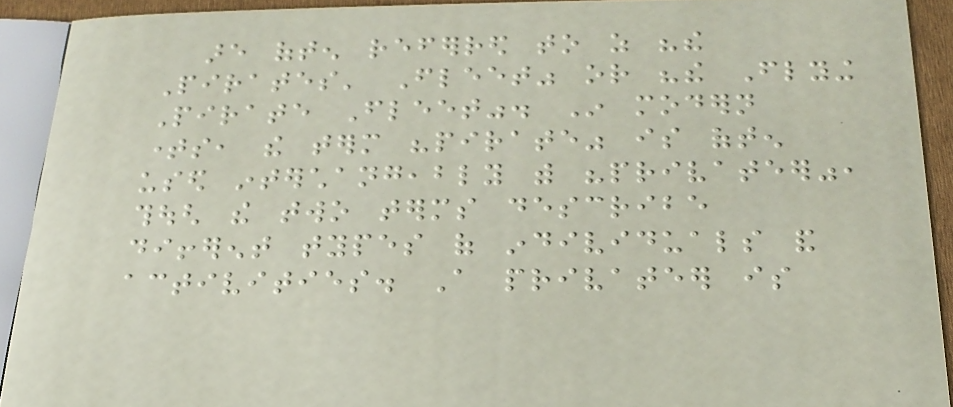are often referred to as "the
Pirates' Fleet" or "the Flying
Pirate Fleet". In modern
times, the term "pirate" is often
used interchangeably with "privateer",
though the two terms describe
different types of individuals and
activities. A privateer is
